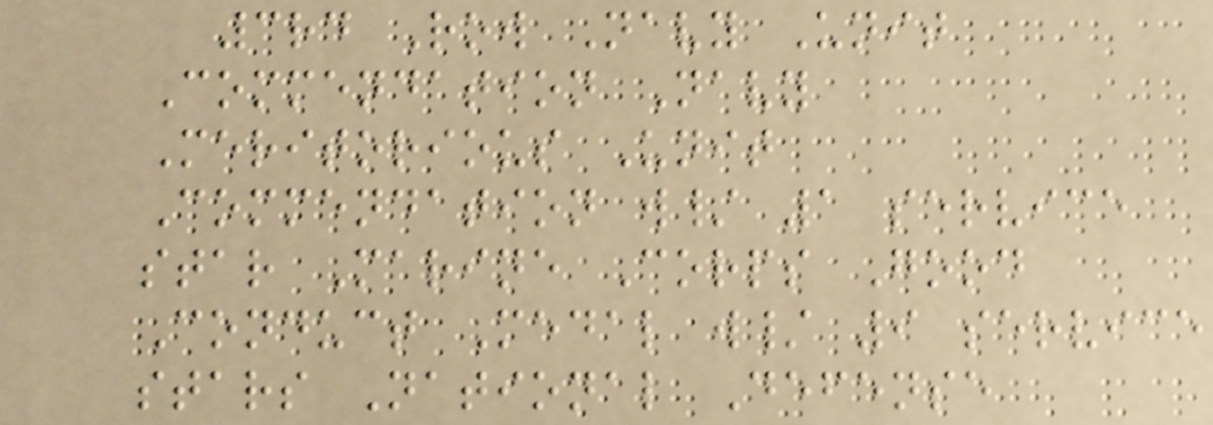3rd Row Navy Unit
Commendation Navy
Meritorious Unit
Commendation w/ 1 service
star Marine Corps Good
Conduct Medal w/ 9 service
stars National Defense
